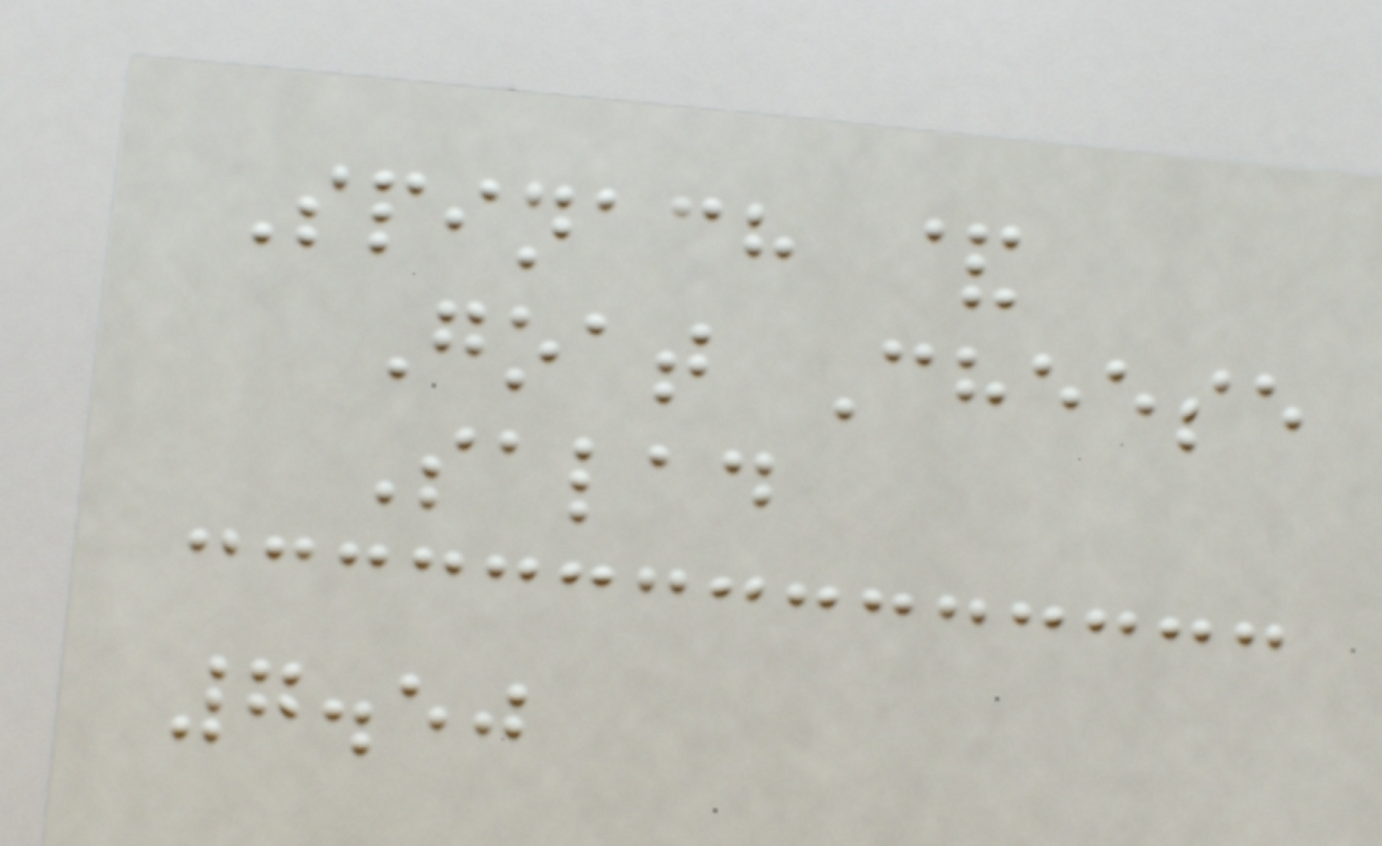Spinach &
Goat Cheese
Salad
7.50
